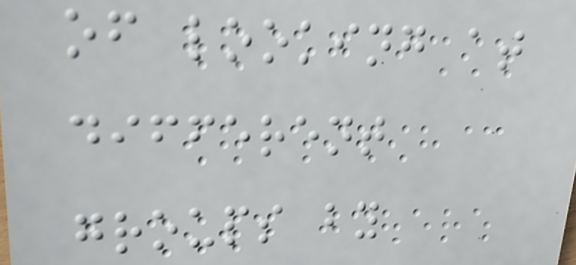of looking at
different
groups by
